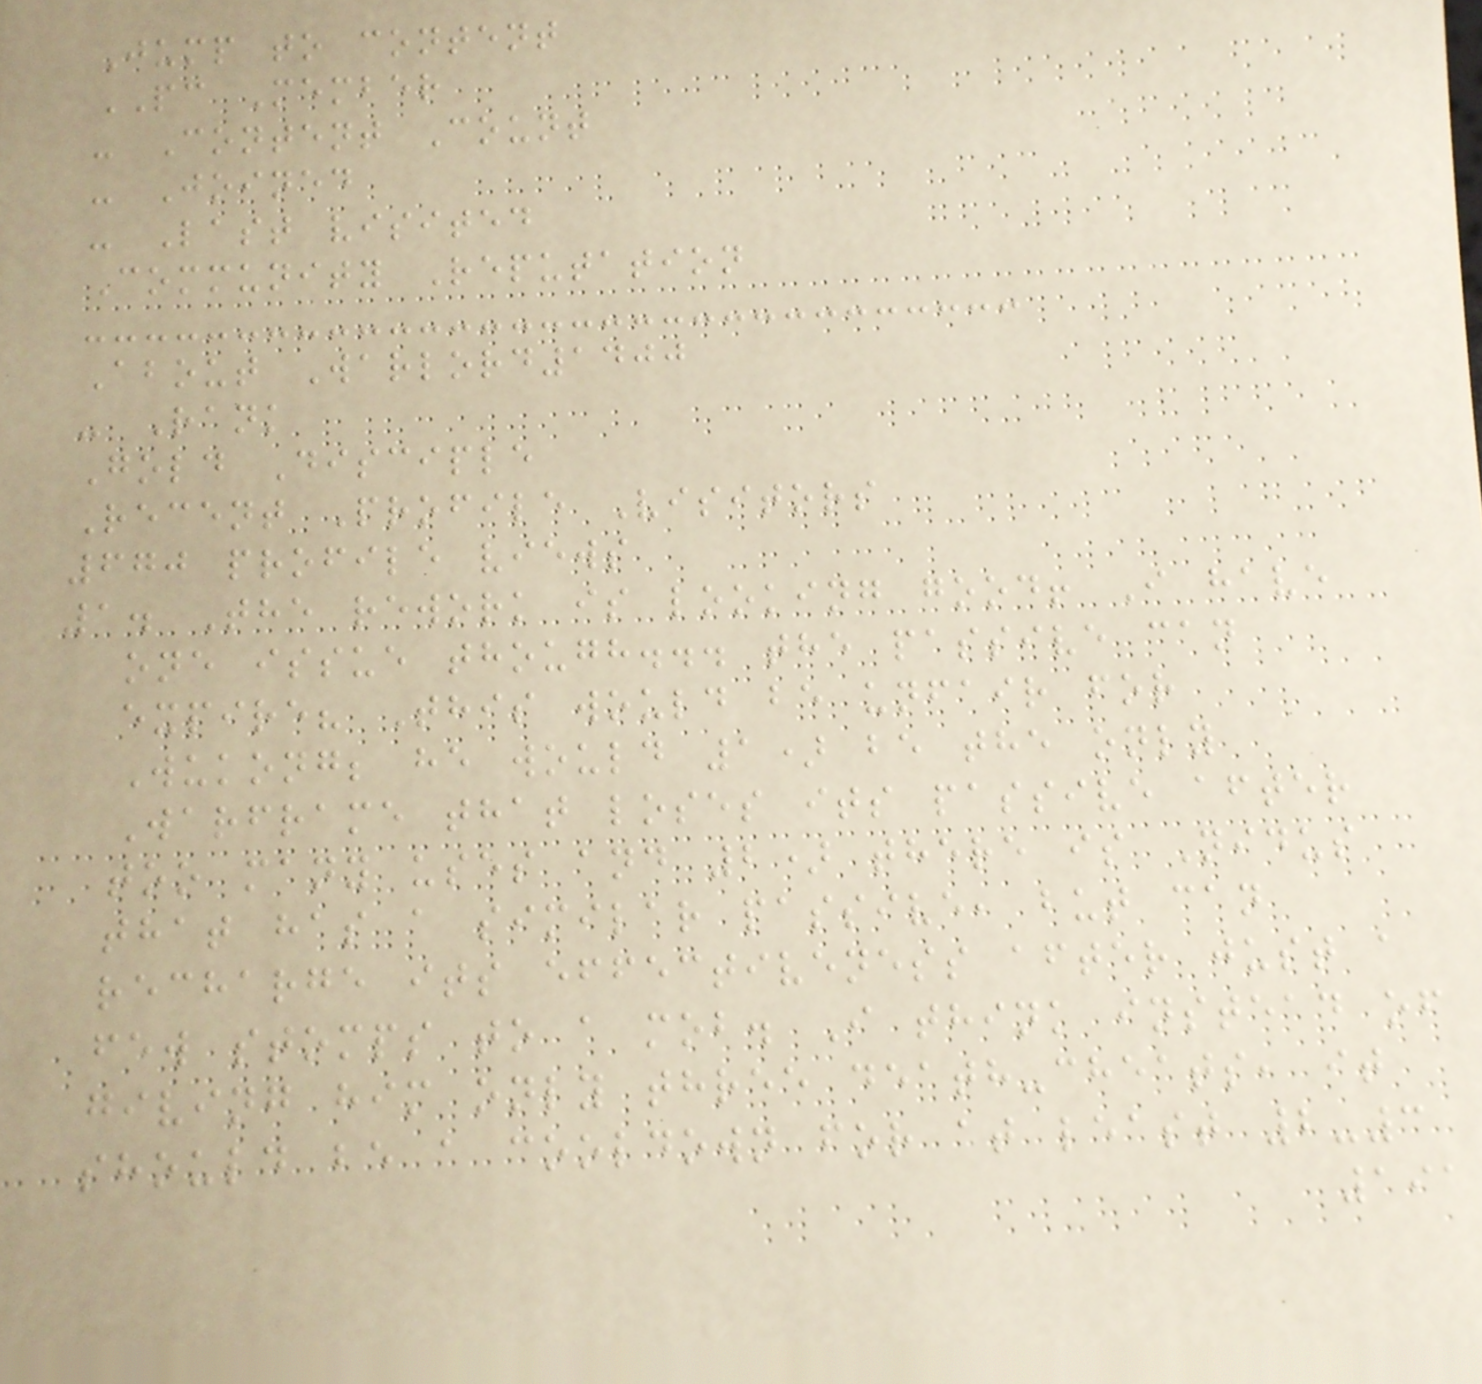Jump to content
PC Member
- Content Count
- Joined
- Last visited
Community Reputation
About Warlord1400
- Rank
Gold Disciple
Recent Profile Visitors
670 profile views
1. The rework is looking good! I have
one issue though... the passive can
expire? This would be unfair for
Wukong; he would 1) be the only
Warframe that loses its passive after
too many uses and 2) there is Nidus
that has a similar passive, but can
recharge its effectiveness after just a
few stomps to a mob. I think instead of
giving him only three death-cheats, it
should be a cooldown for at least 2-3
191
